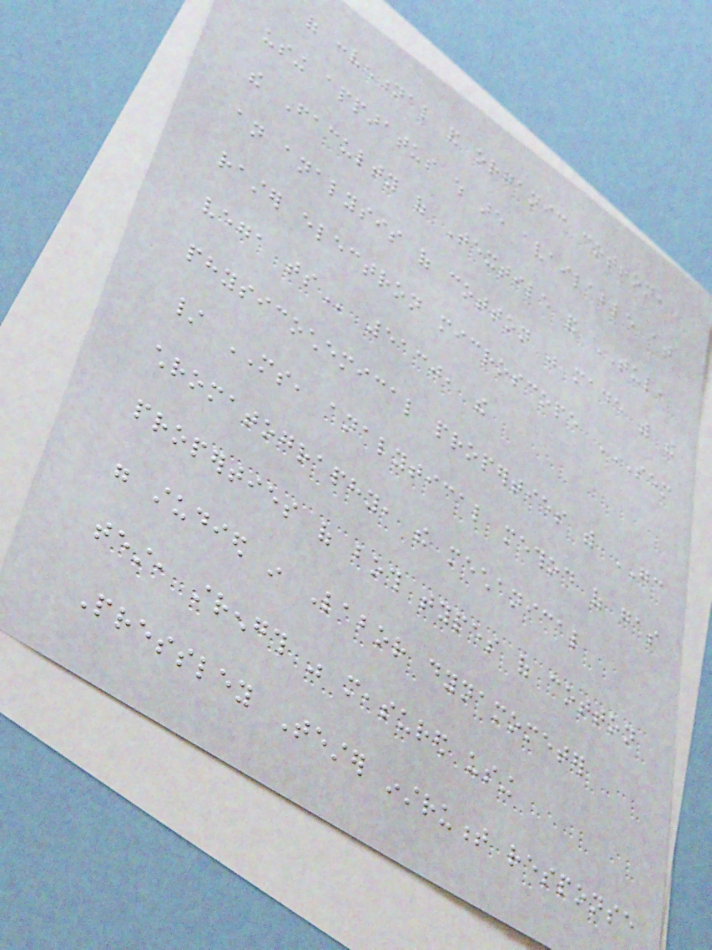of conventional and organic cotton,
using apparatus which are available at
the Faculty of Textile and TUL,
an analysis of cotton was made with the
raster electron microscope SEM
VEGA TS 5130, the
physicochemical properties with GC
/ MS, analytical method of gas
chromatography, the mechanical
properties of both types of cotton
were studied in Labor dynamometer
test, strength was measured using
Pressley Tester instrument response
